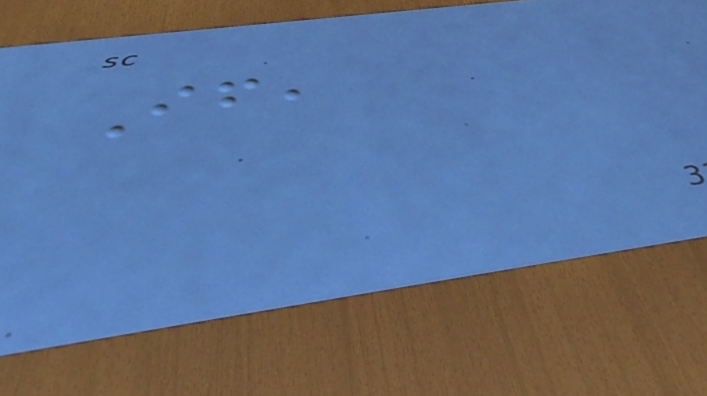If,
